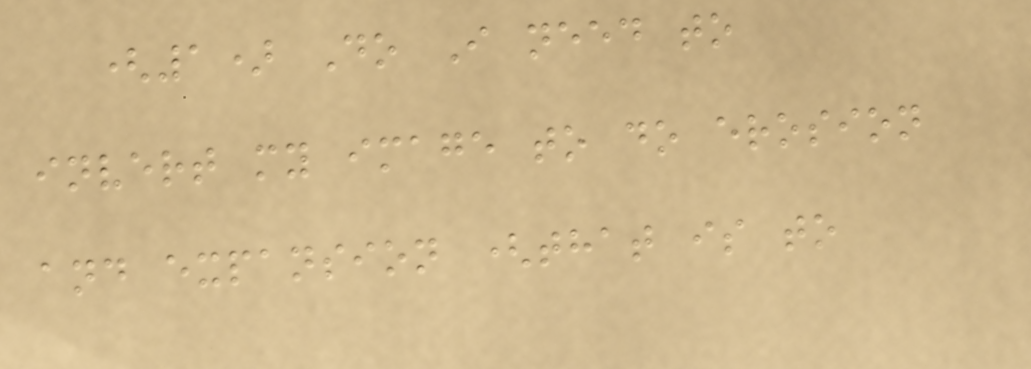(1) Do I need to
invert my image to do erosion
and expansion (that is to
